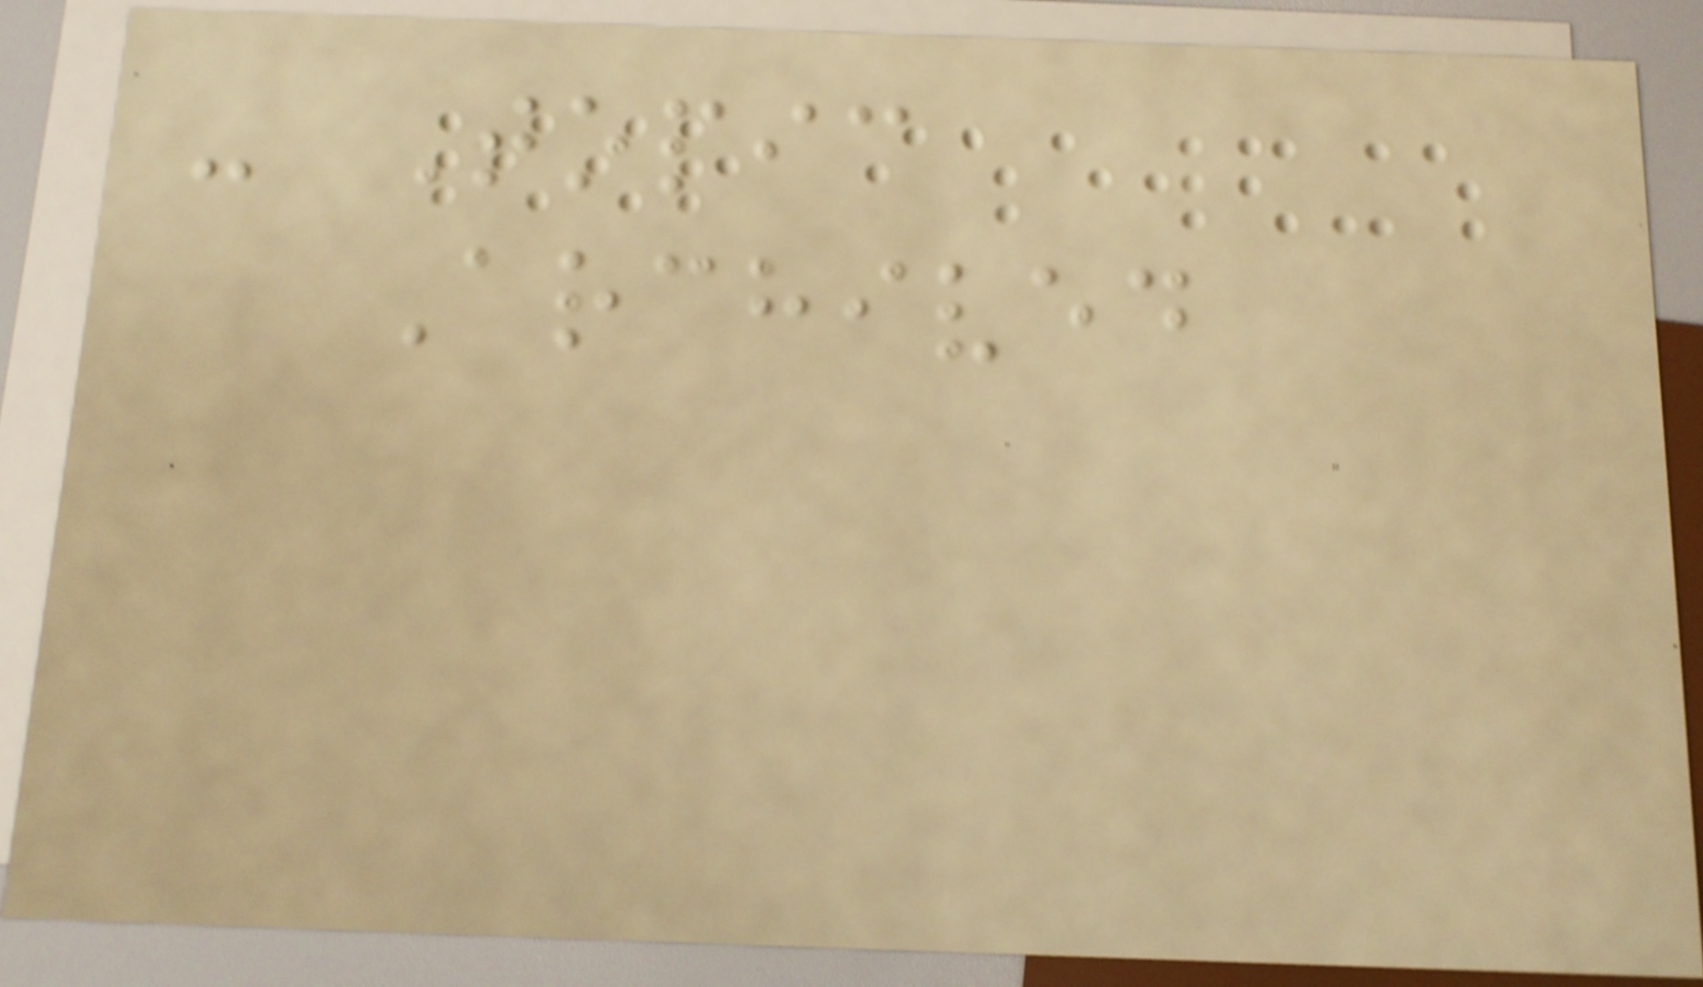- Topic
Archived
